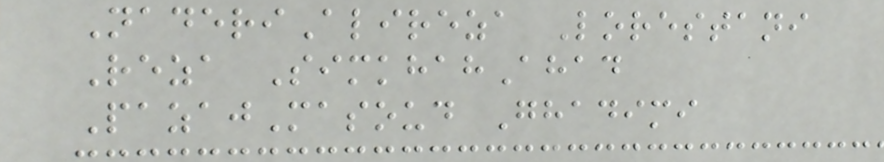NaderiAlireza Lorestani
Reza SimkhahAhad
PazajMasoud Ghadimi
